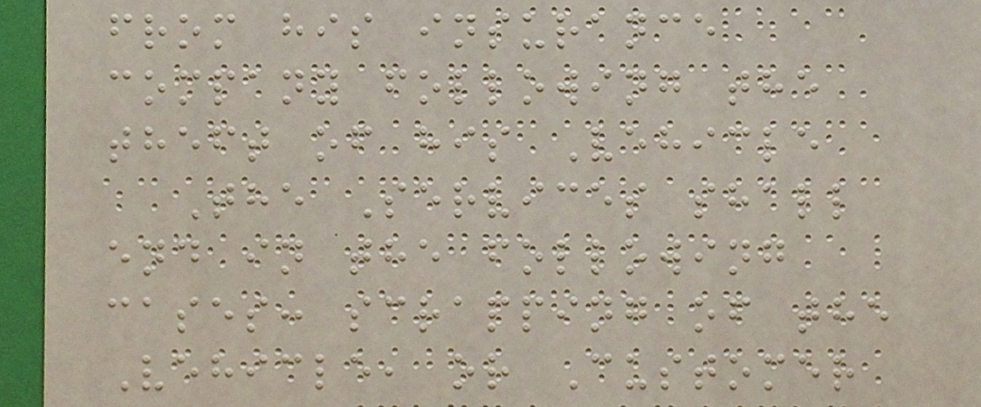from his insurance
company following the
theft of his Vehicle
The Services shall
end in the following
cases: scrapping of the
Vehicle, or Customer
